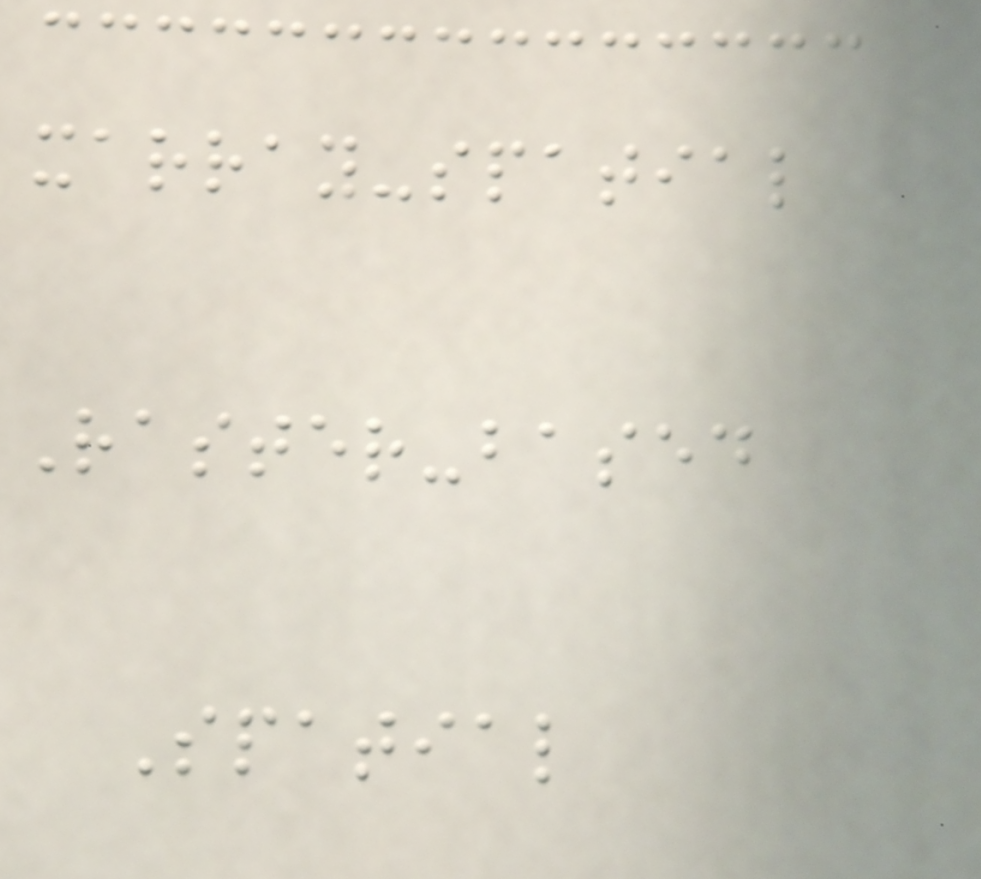xarray-spatial
Raster-based
Spatial
